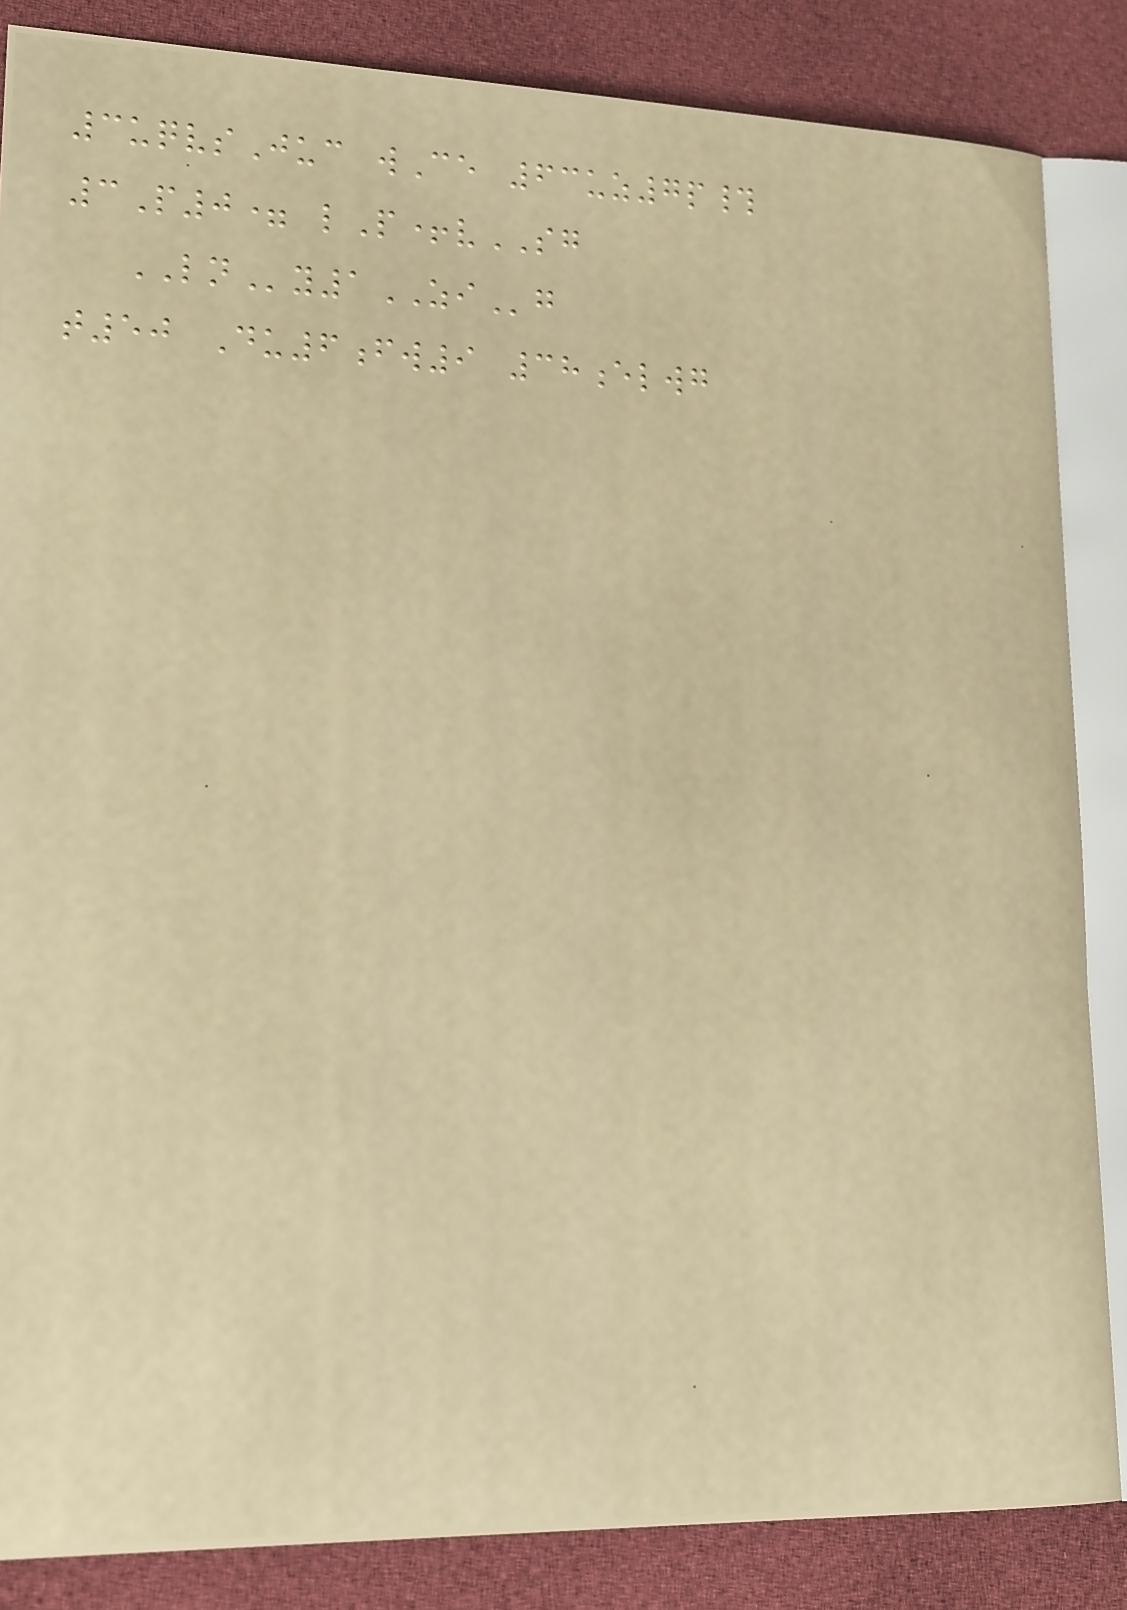3uqvsJuc wCe 63uz7p#
3P0= lP+vSG
LNy1ZIg
t50 Du6fw9 38elwg
